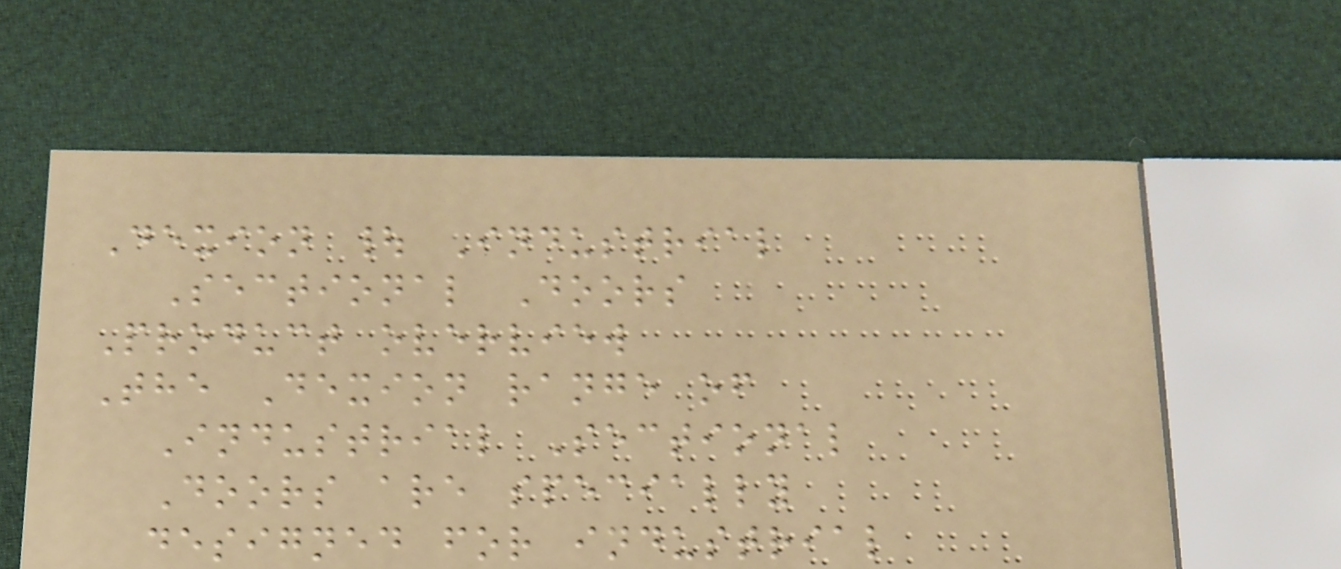Dexion | Industrial
Sectional Doors
Product overview
The Dexion range of
Industrial Sectional
Doors are specially
designed for industrial
